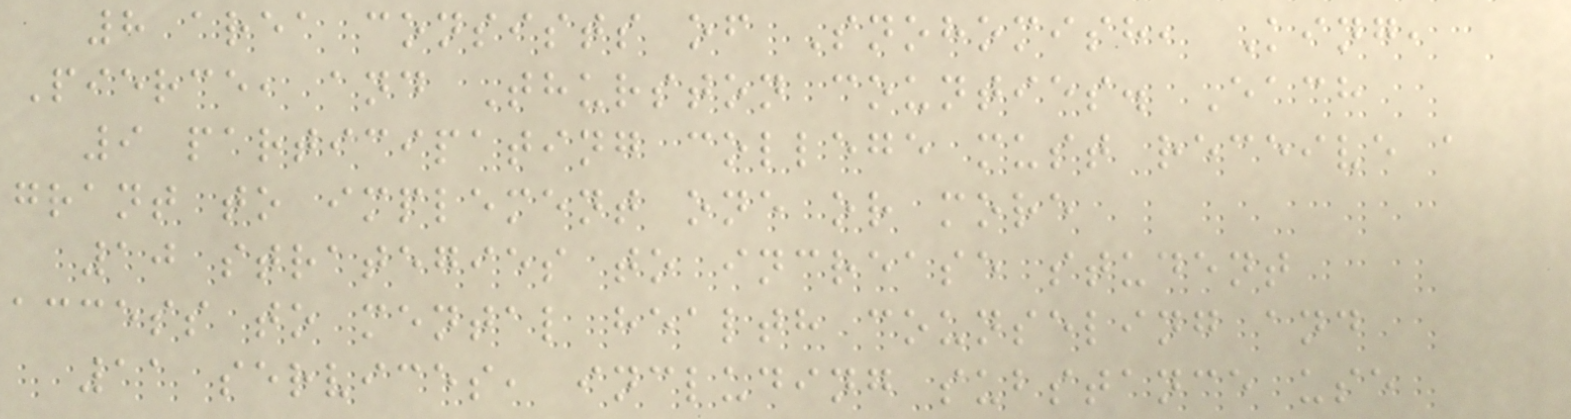8 area consists of Snohomish, King,
Pierce, and Thurston counties. Each
9 participating college must receive a
grant to implement one or more
10 strategies to increase student
access to mental health counseling and
11 services, including substance use
